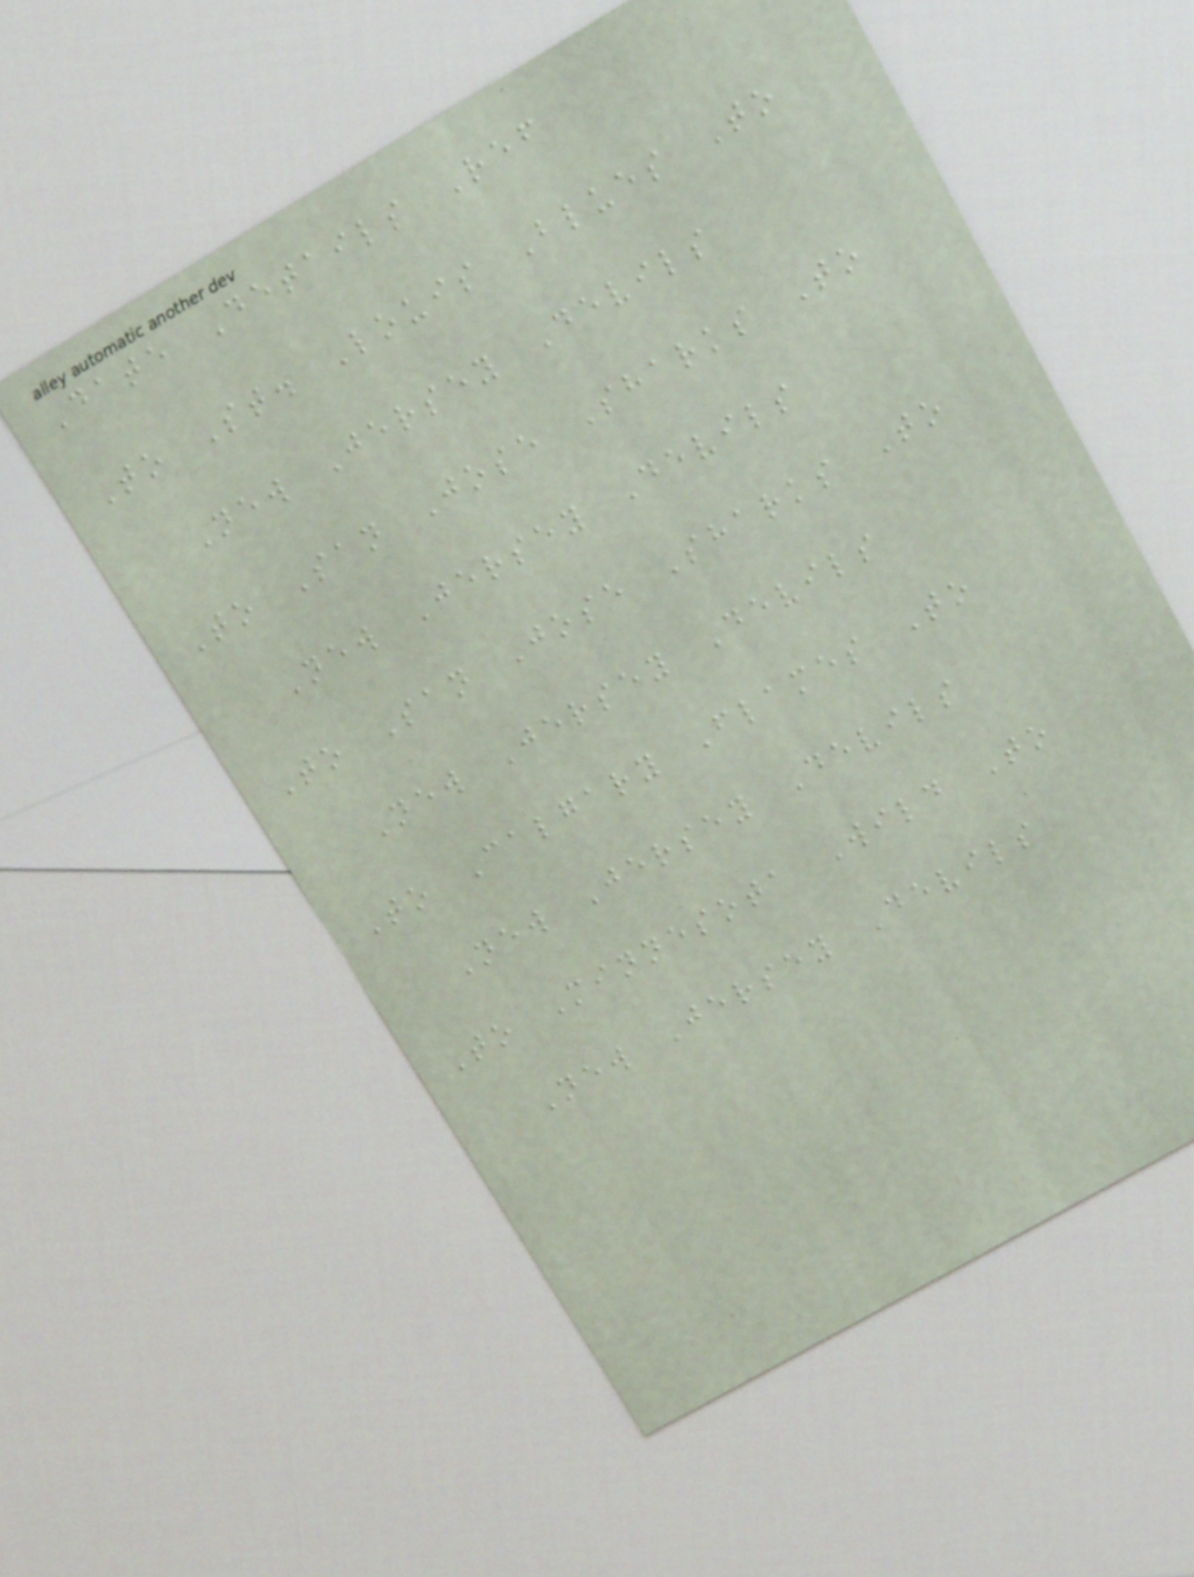Date Details Ref
To St. Louis Blues To
New Jersey Devils
To San Jose Sharks To
New Jersey Devils
To San Jose Sharks To
New Jersey Devils
To Calgary Flames To
New Jersey Devils
To Minnesota Wild To
New Jersey Devils
